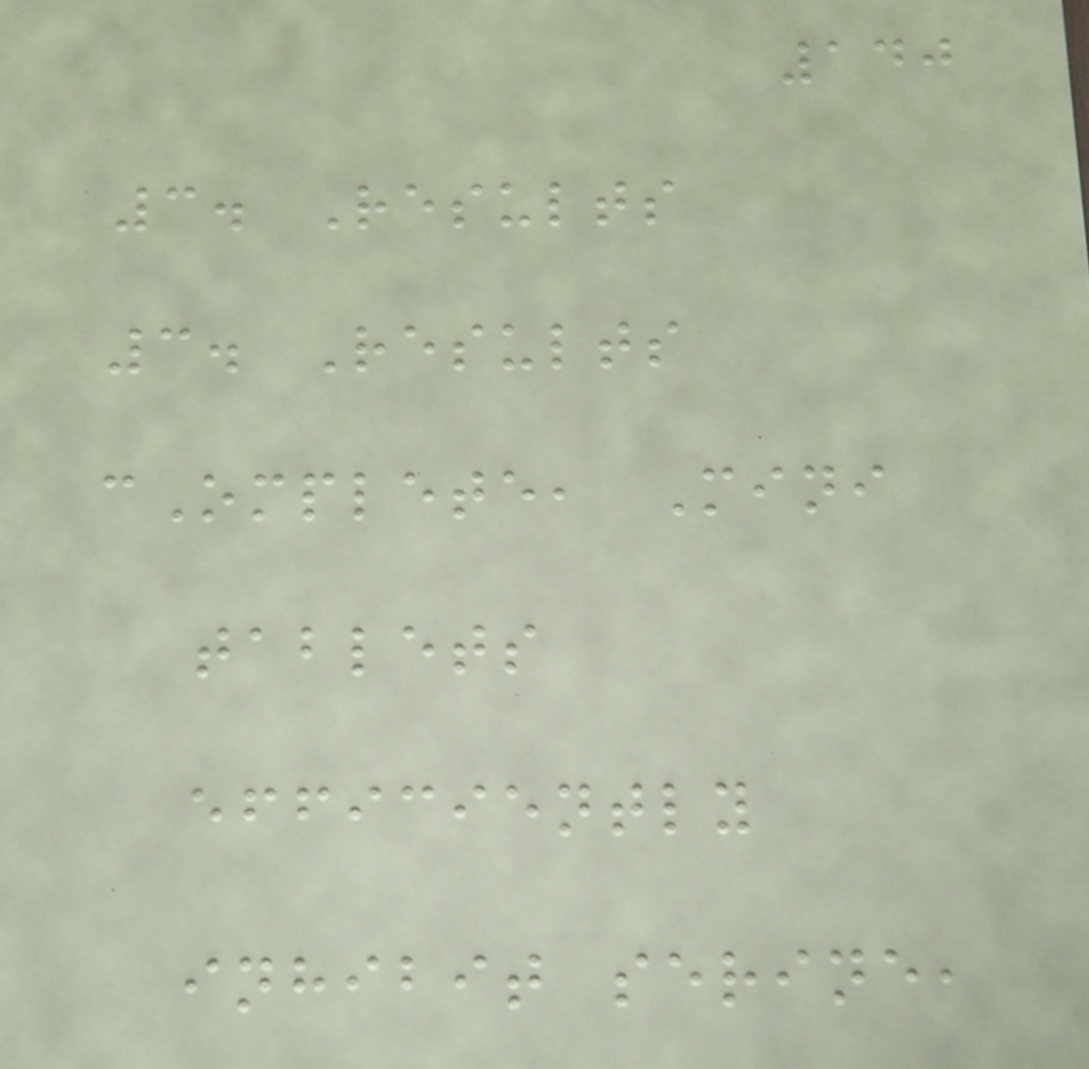140
3. Results
3. Results
cOmplete, Mini
tablets
efficiently
inhibit serine,
